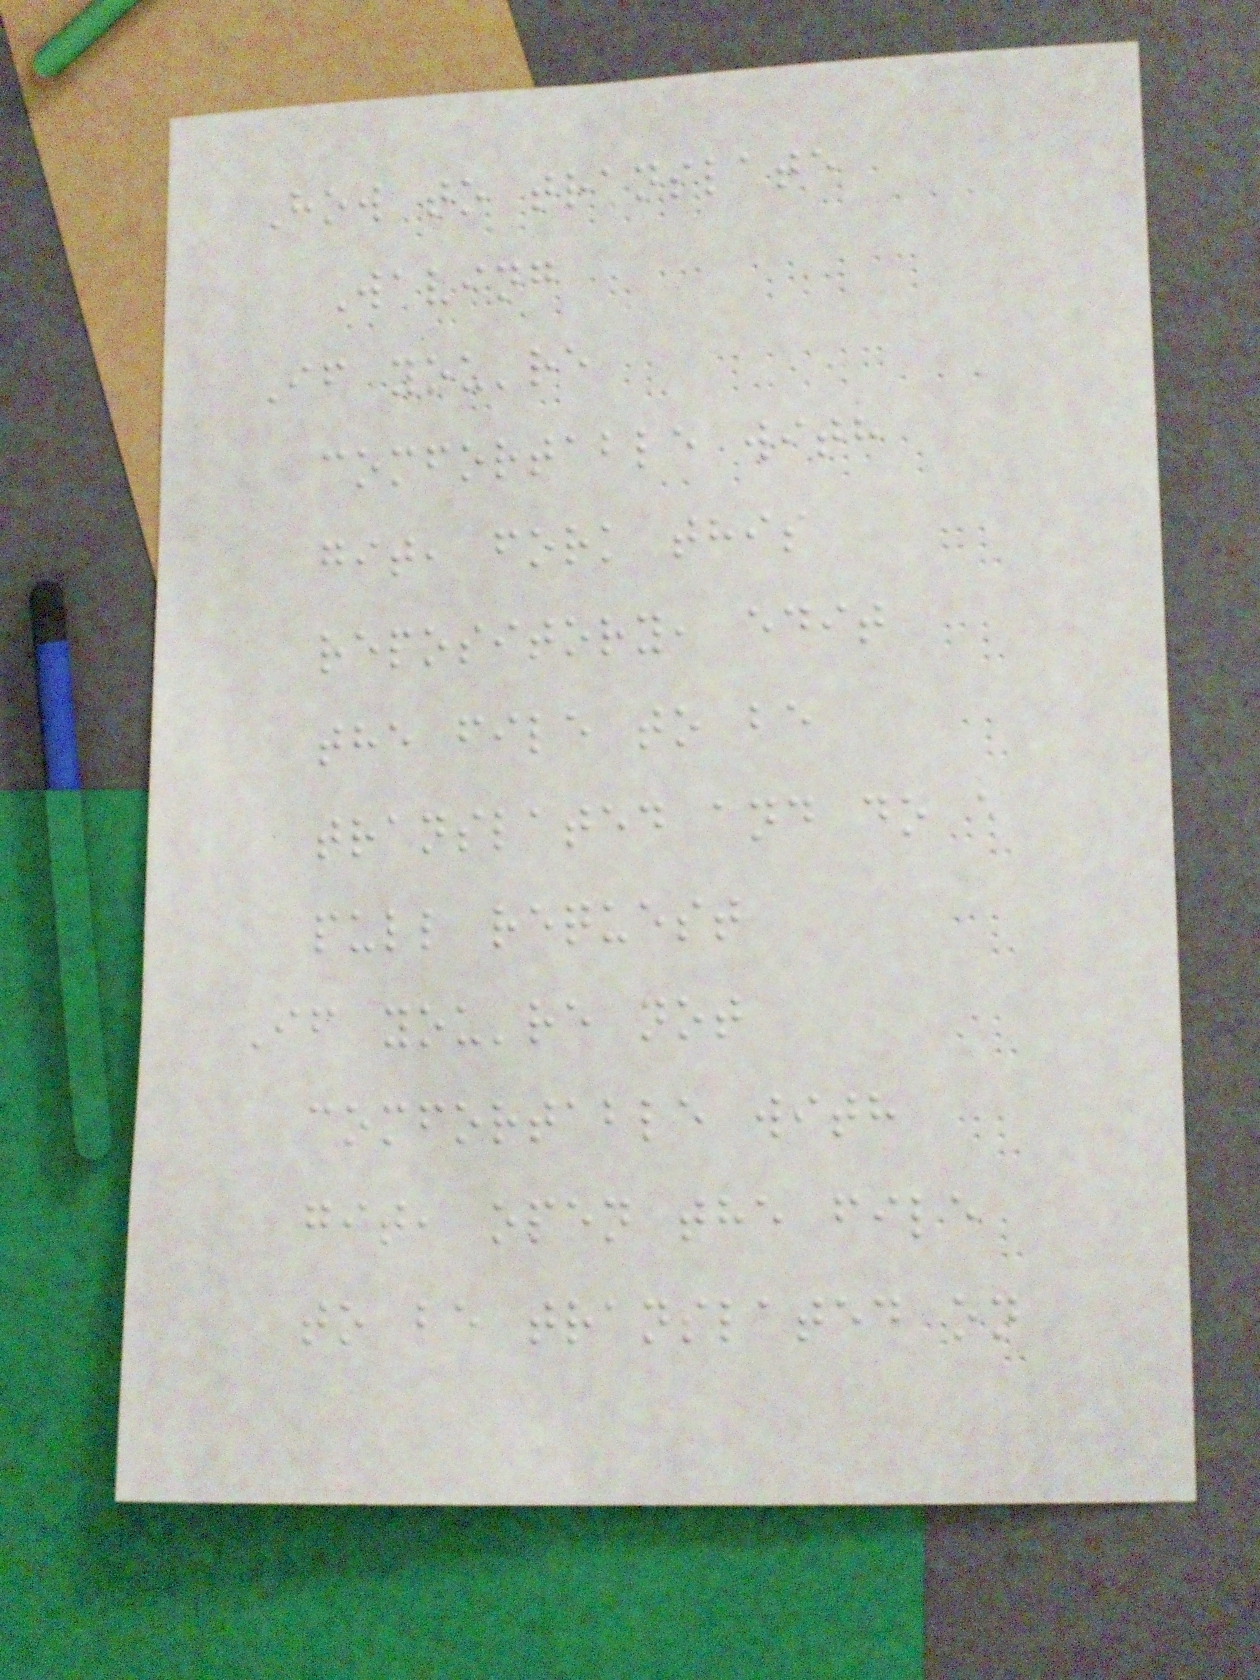How to translate
Waving
If you're
comfortable with
git, fork this
repository, edit
the file to be
translated and do a
pull request
If you're not
comfortable with
git, open the file
to be translated on
